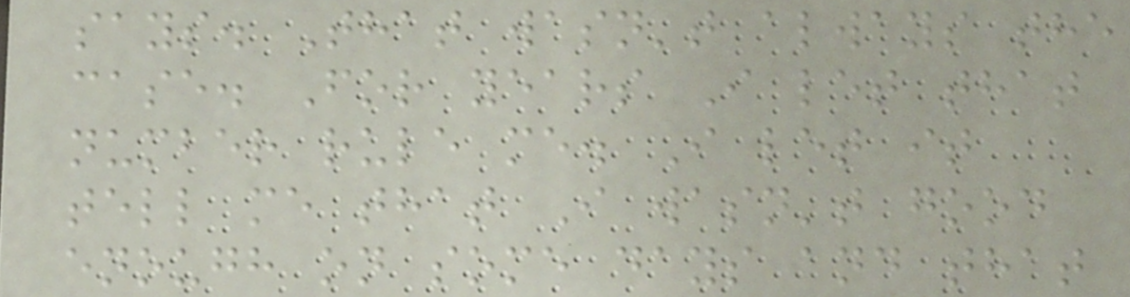says. That wasn't always the
case. For years I let that
number rule me. I let it
tell me that I wasn't good
enough on some days and that
